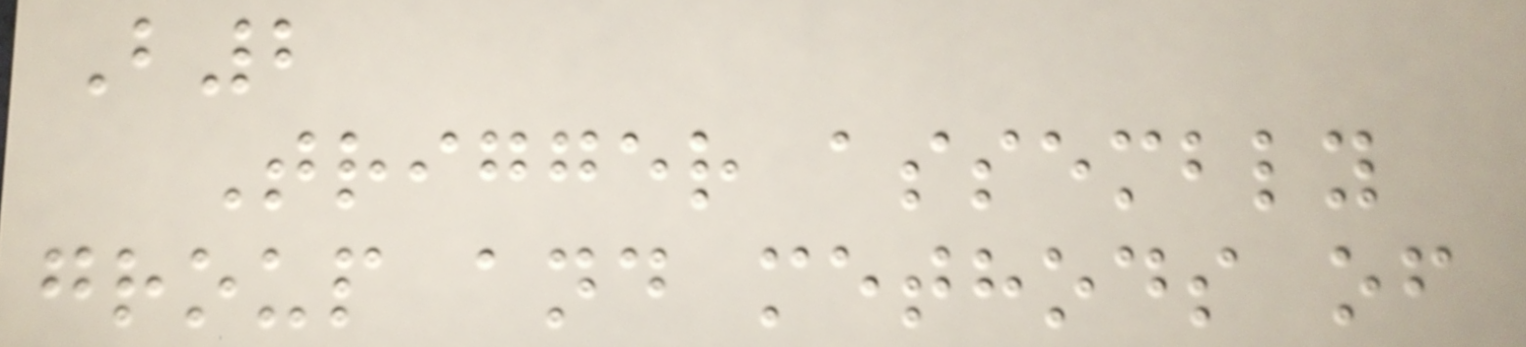B2
Trigger assembly
group and methods of
